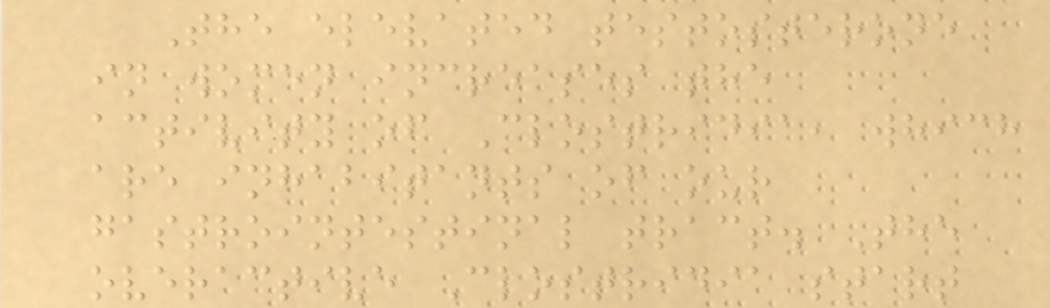The elevated testosterone
in women increases the
activity of Clostridia, which
are inhabitants of our
gastrointestinal tract. The
overactive Clostridia start
